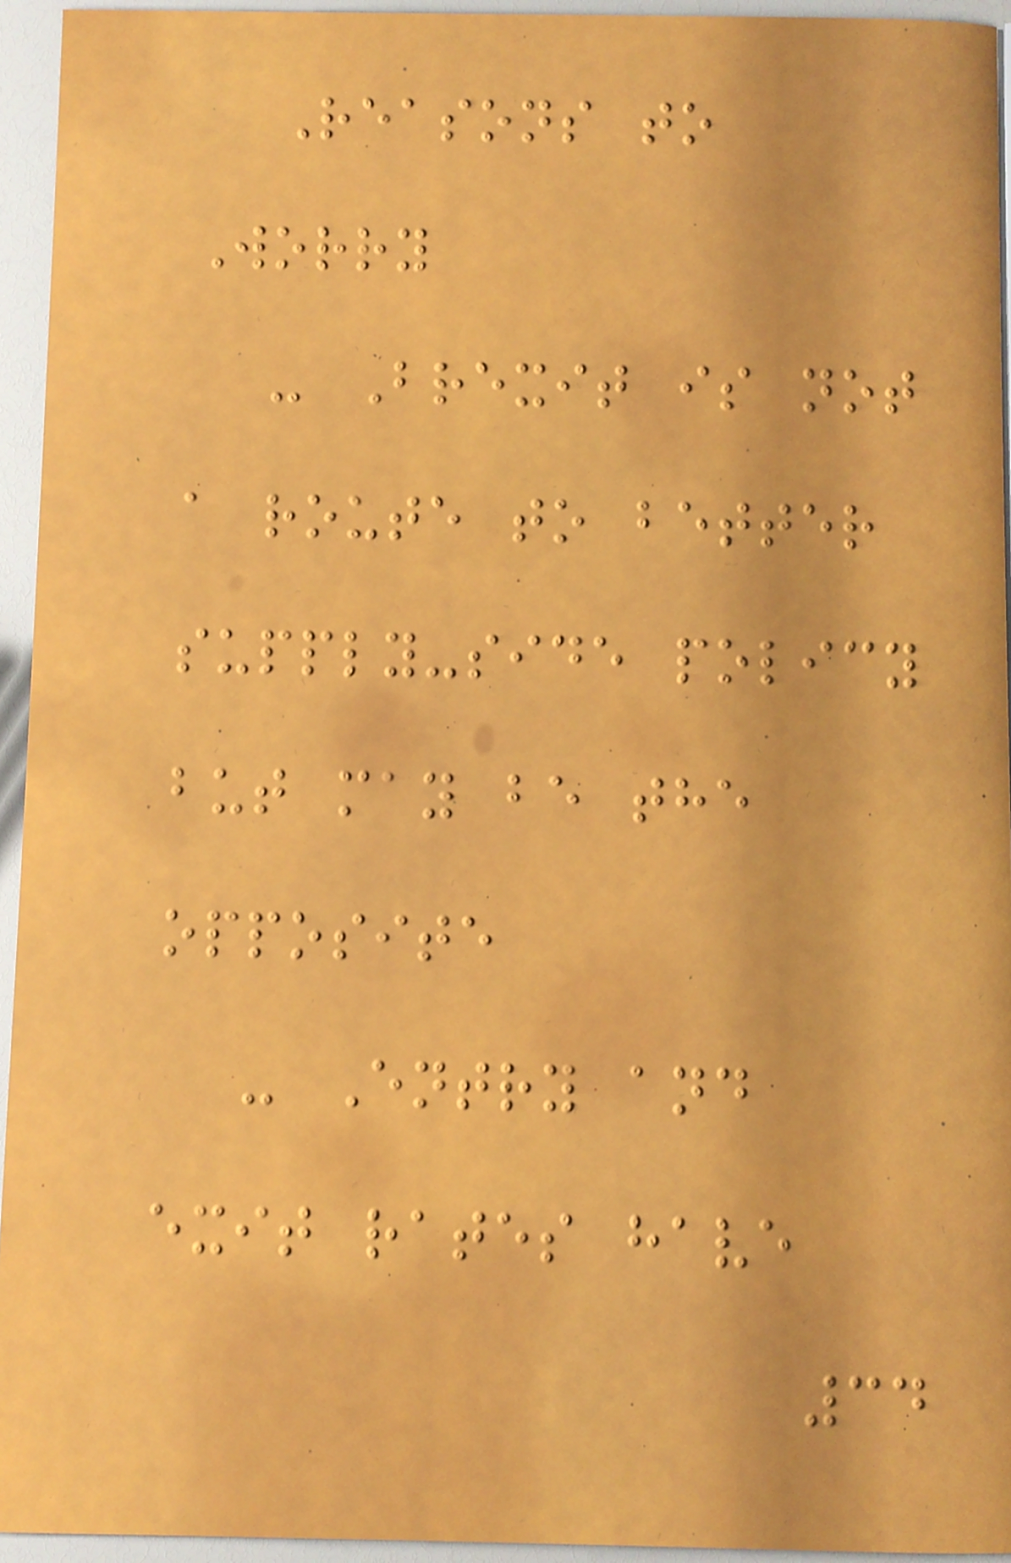Reasons to
Worry
- Brexit is not
a route to better
supply-side policy
but may be the
opposite
- Entry and
exit rates have
34
